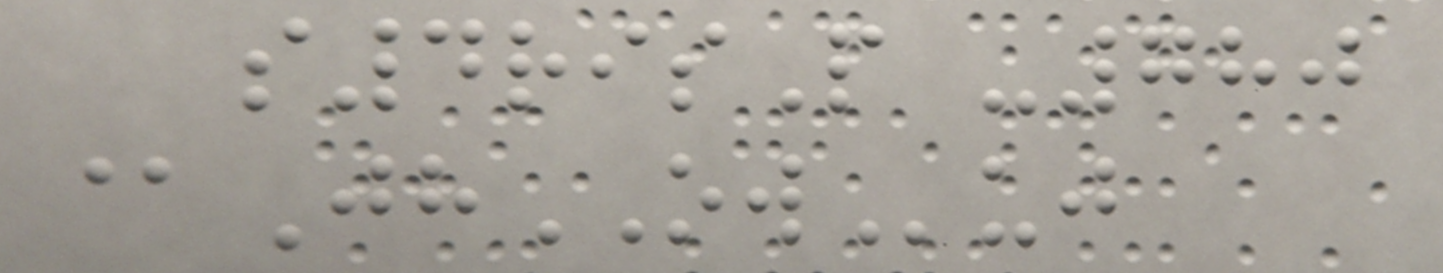s4risP -780
@JhOWuj
